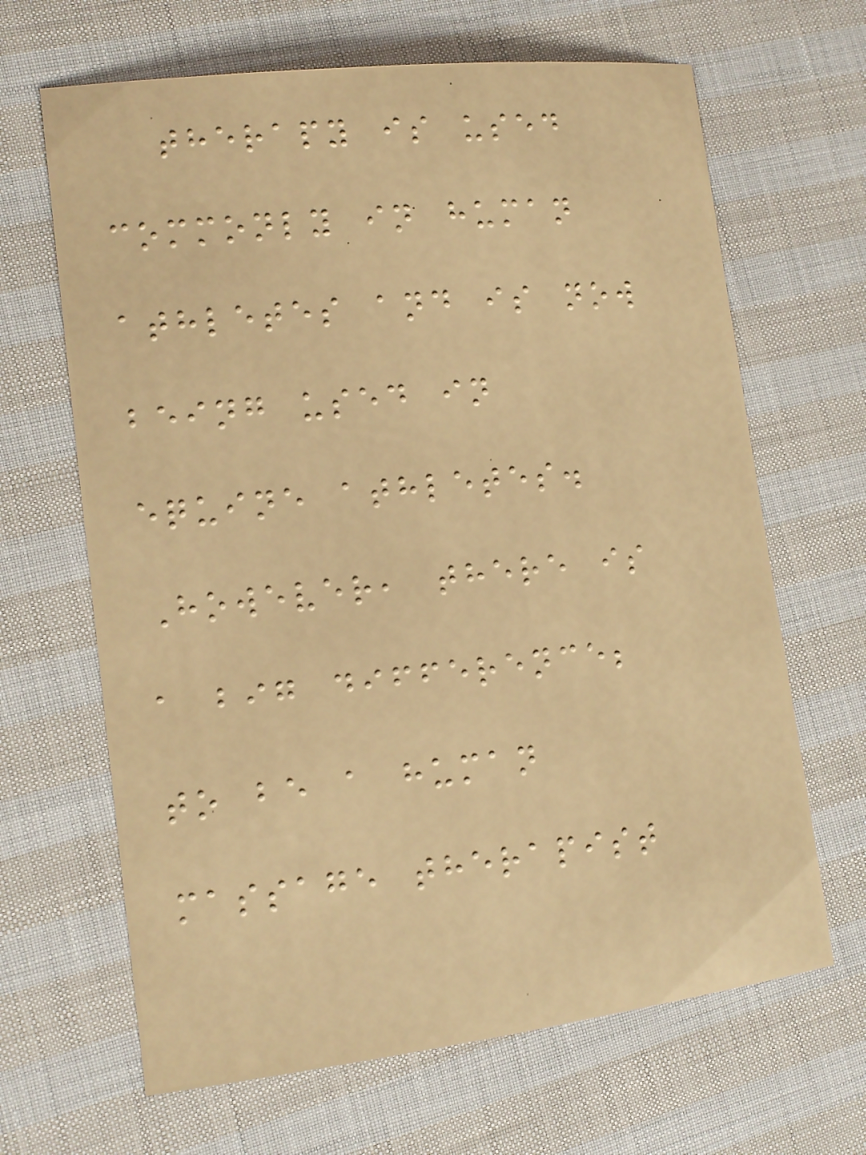therapy is used
commonly in human
athletes and is now
being used in
equine athletes.
However, there is
a big difference;
to be a human
massage therapist
